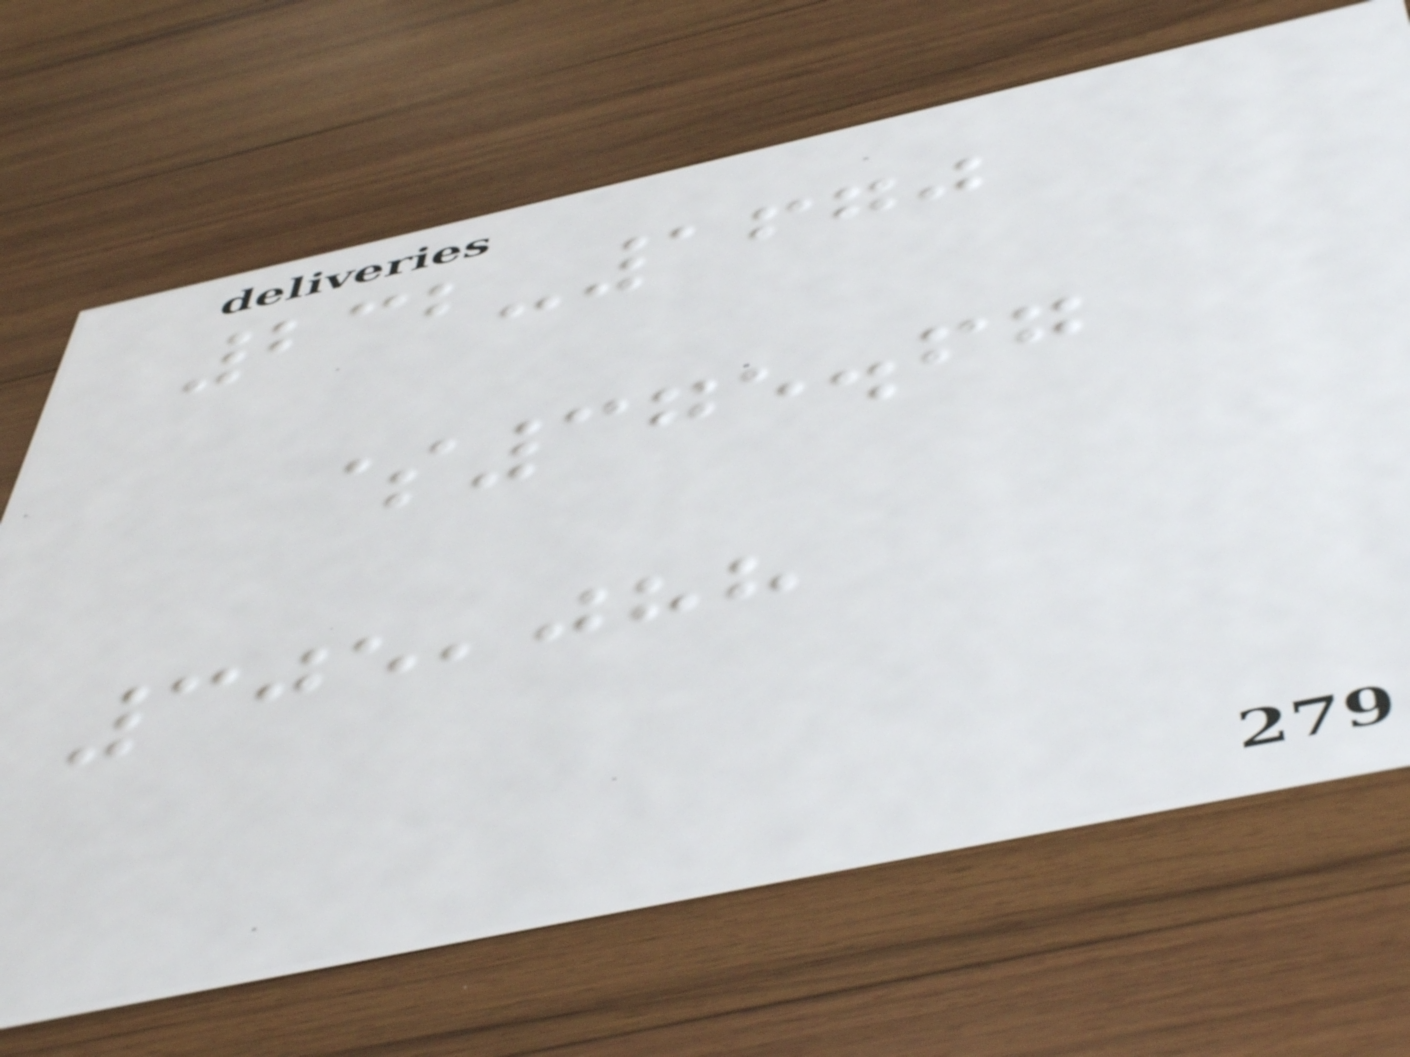232-1670
$375.67
305,088
